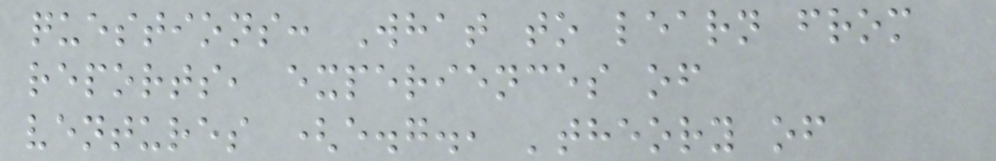questions: What to learn from
reports, experiences of
ventures (e.g., 'theory of
